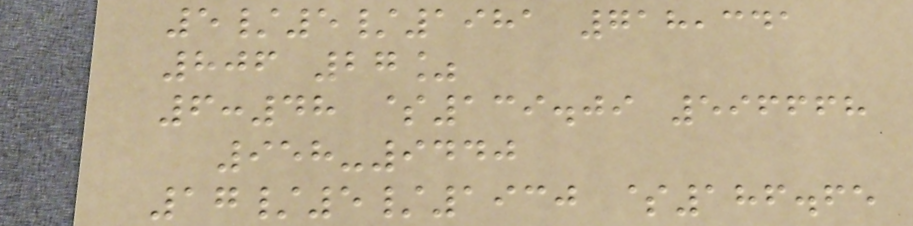5/5/1981 718,341
806 27%
6:48 $139.09 596668
958-9440
17/5/1930 $186.65
